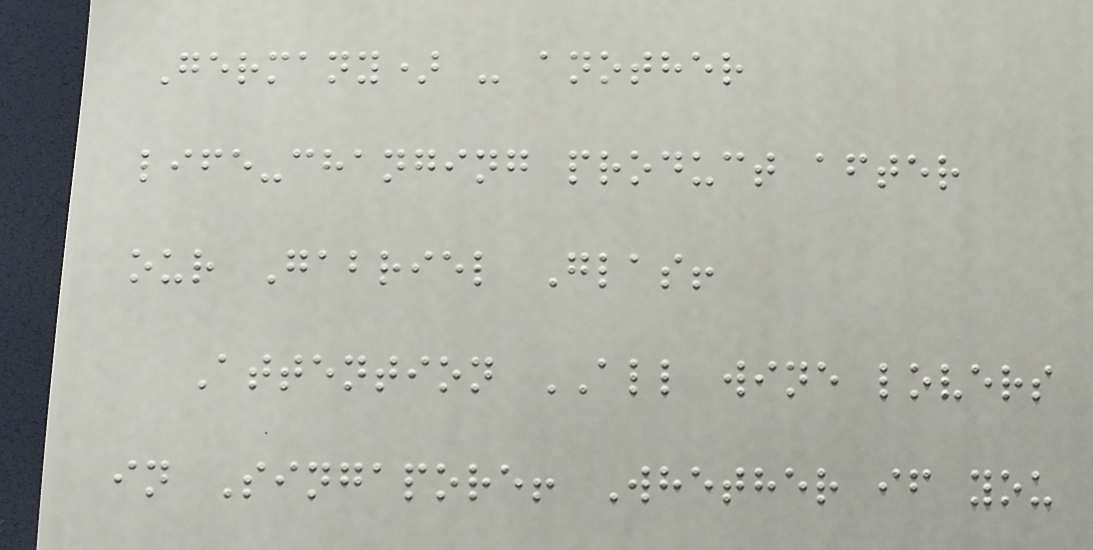Germany) - another
life-changing product after
our Gabriel Glas!
Attention ALL wine lovers
in Singapore! Whether if you
